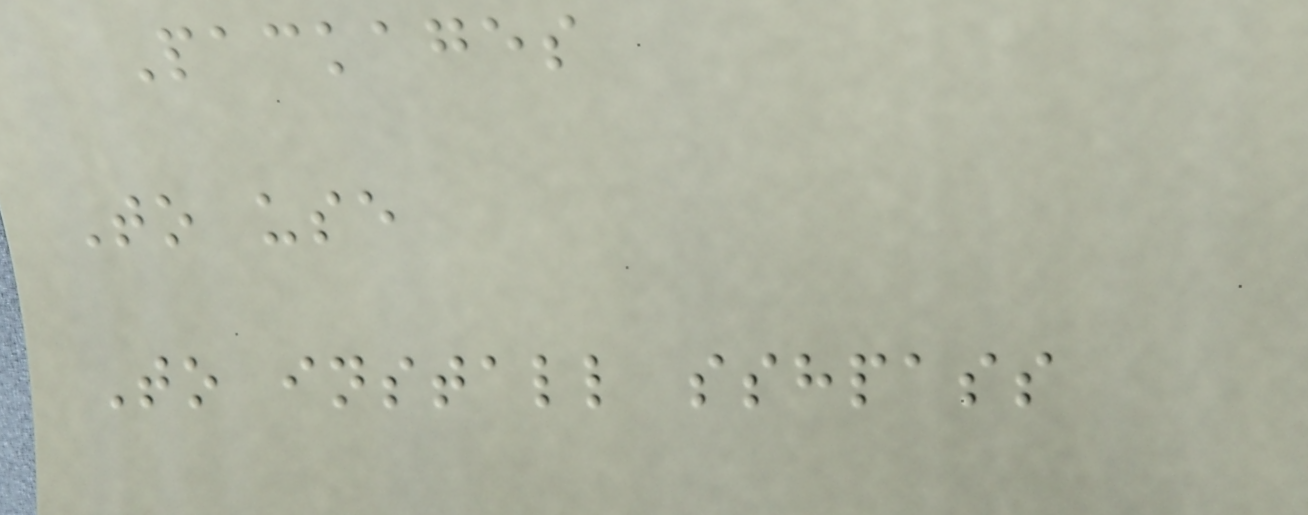Packages
To use
To install sshpass
